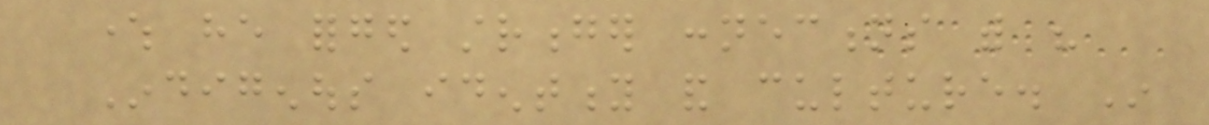where he forged stronger connections with his
Indigenous identity and culture. In
